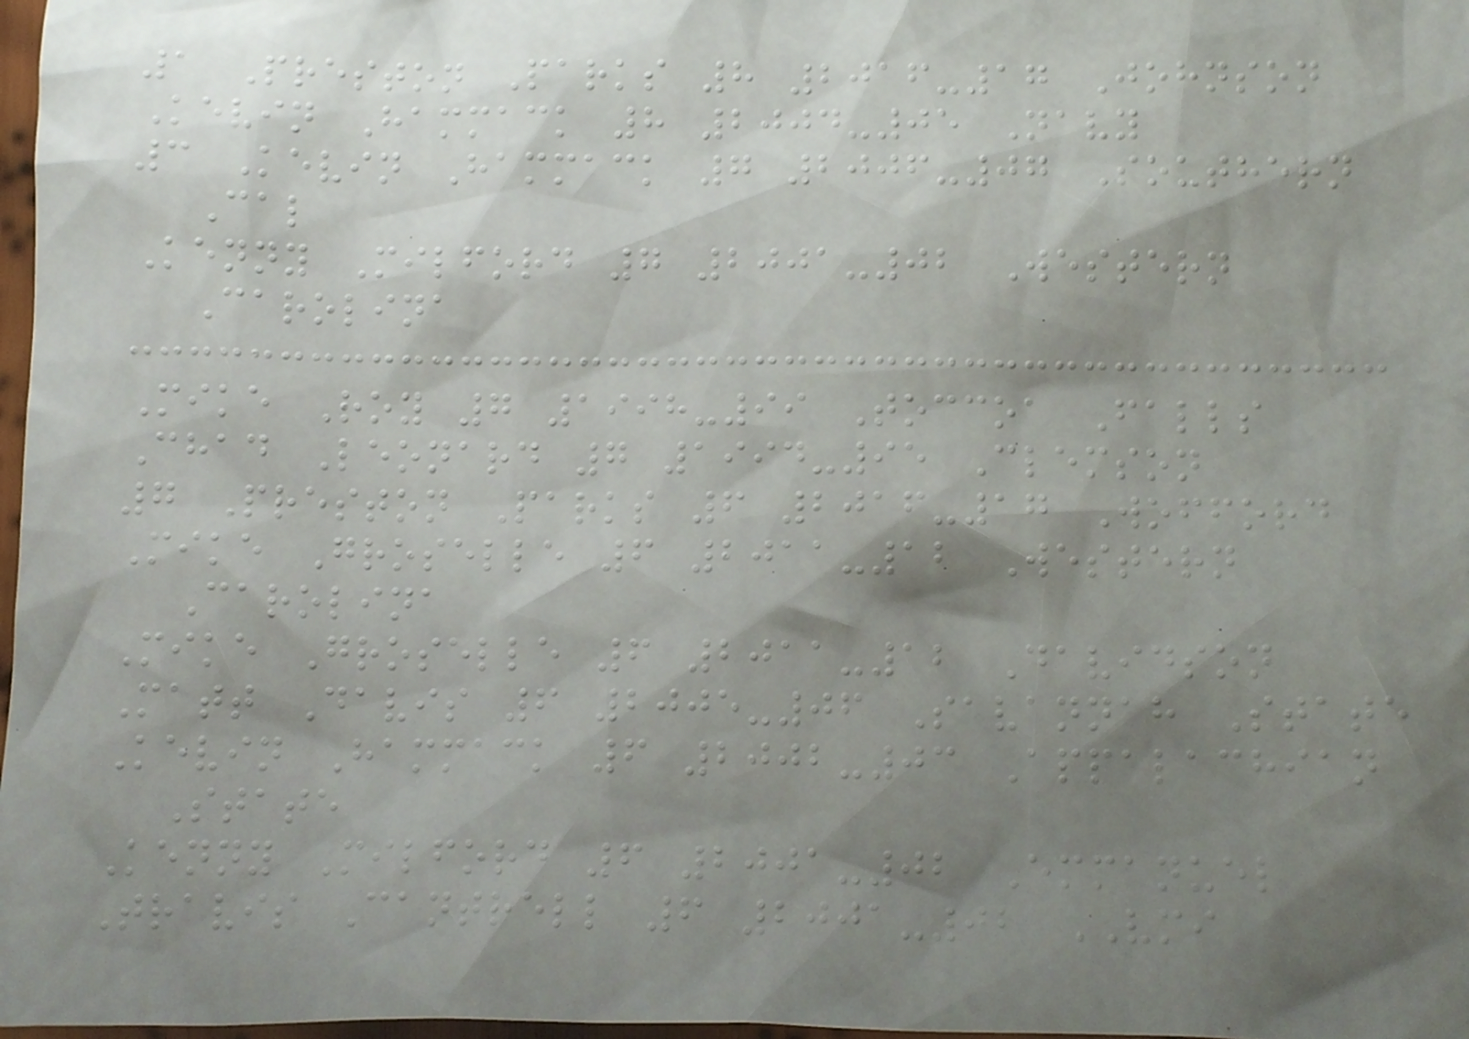1 Preston Parks 8 2016-17 Johnson
Kevin Hammack 8 2004-05 Navy
3 Kevin Hammack 7 2006-07 Southern
Cal
Kenny Milford 7 2001-02 Western
Carolina
Mike Roy 7 1998-99 Toccoa Falls
Chad Leonard 7 1994-95 Clemson
7 Preston Parks 6 2016-17 Wofford
Mike Groselle 6 2011-12 Western
Carolina
Mike Groselle 6 2011-12 Davidson
Matt Davis 6 2005-06 Savannah State
Kevin Hammack 6 2002-03 Appalachian
State
Kenny Milford 6 2001-02 Emmanuel
Travis Cantrell 6 2001-02 VMI
